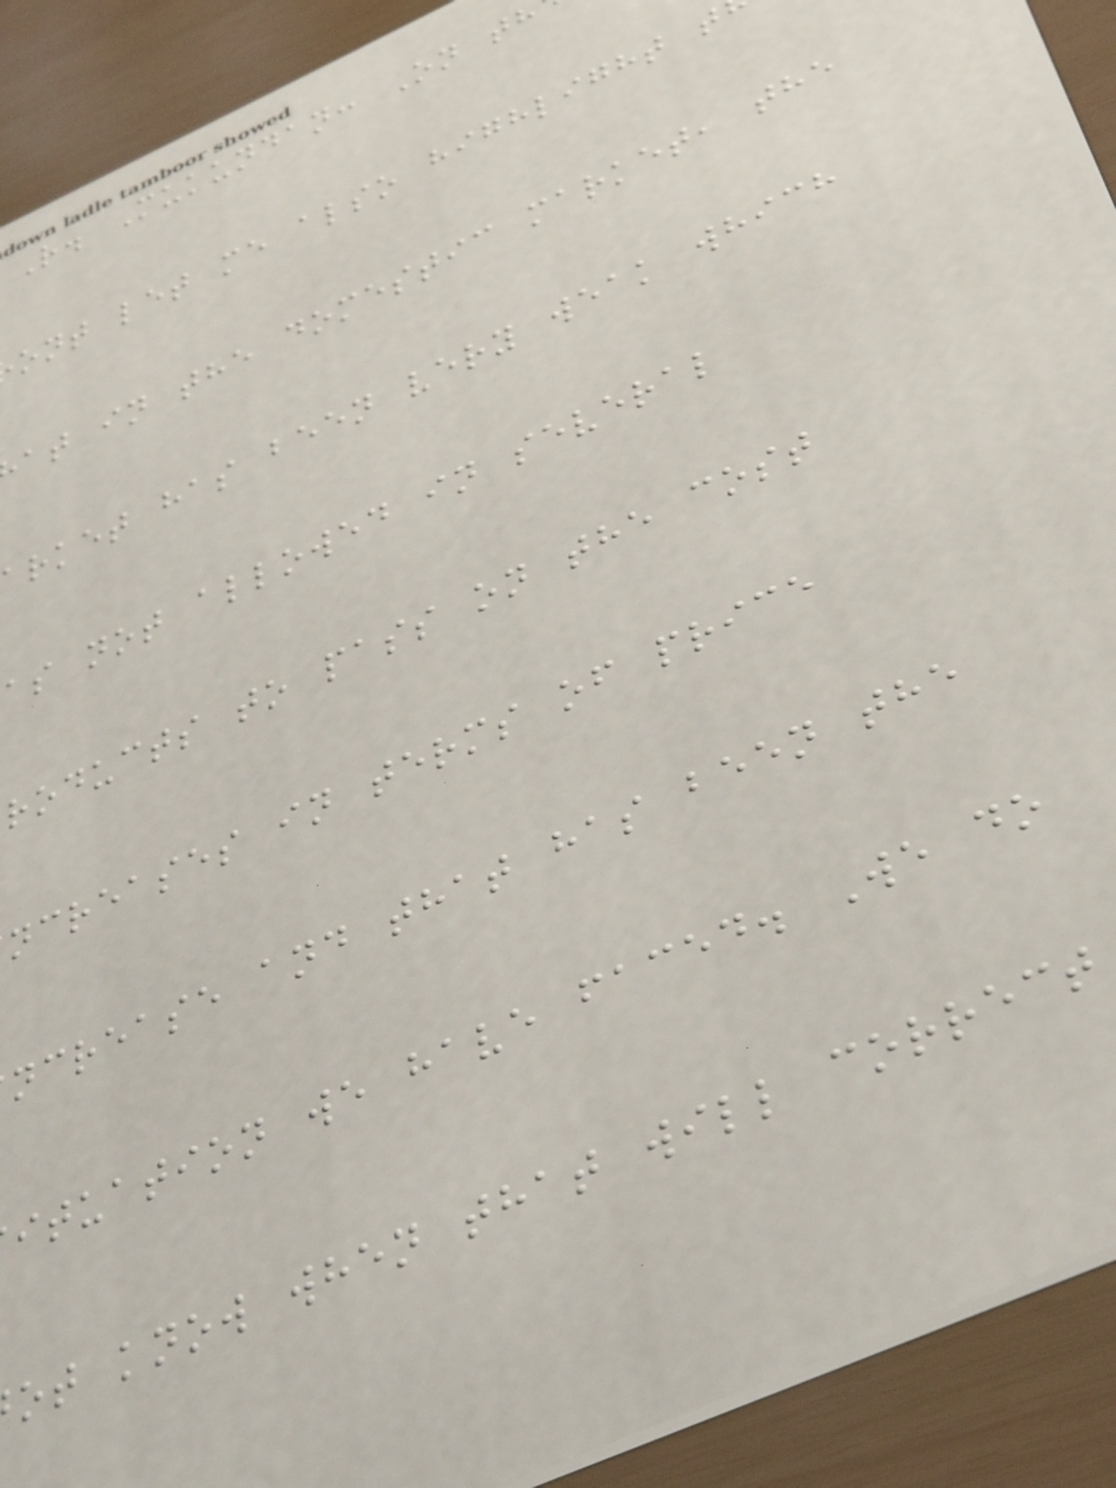R. Mukundan: On th
ont let me also highlight t
at in the domestic market, the
arket has been very weak which
as not allowed in several
roducts to pass on the cost
ncreases in terms of price
ncrease and that has been the
ituation we have faced. We do
ot know when that will correct
